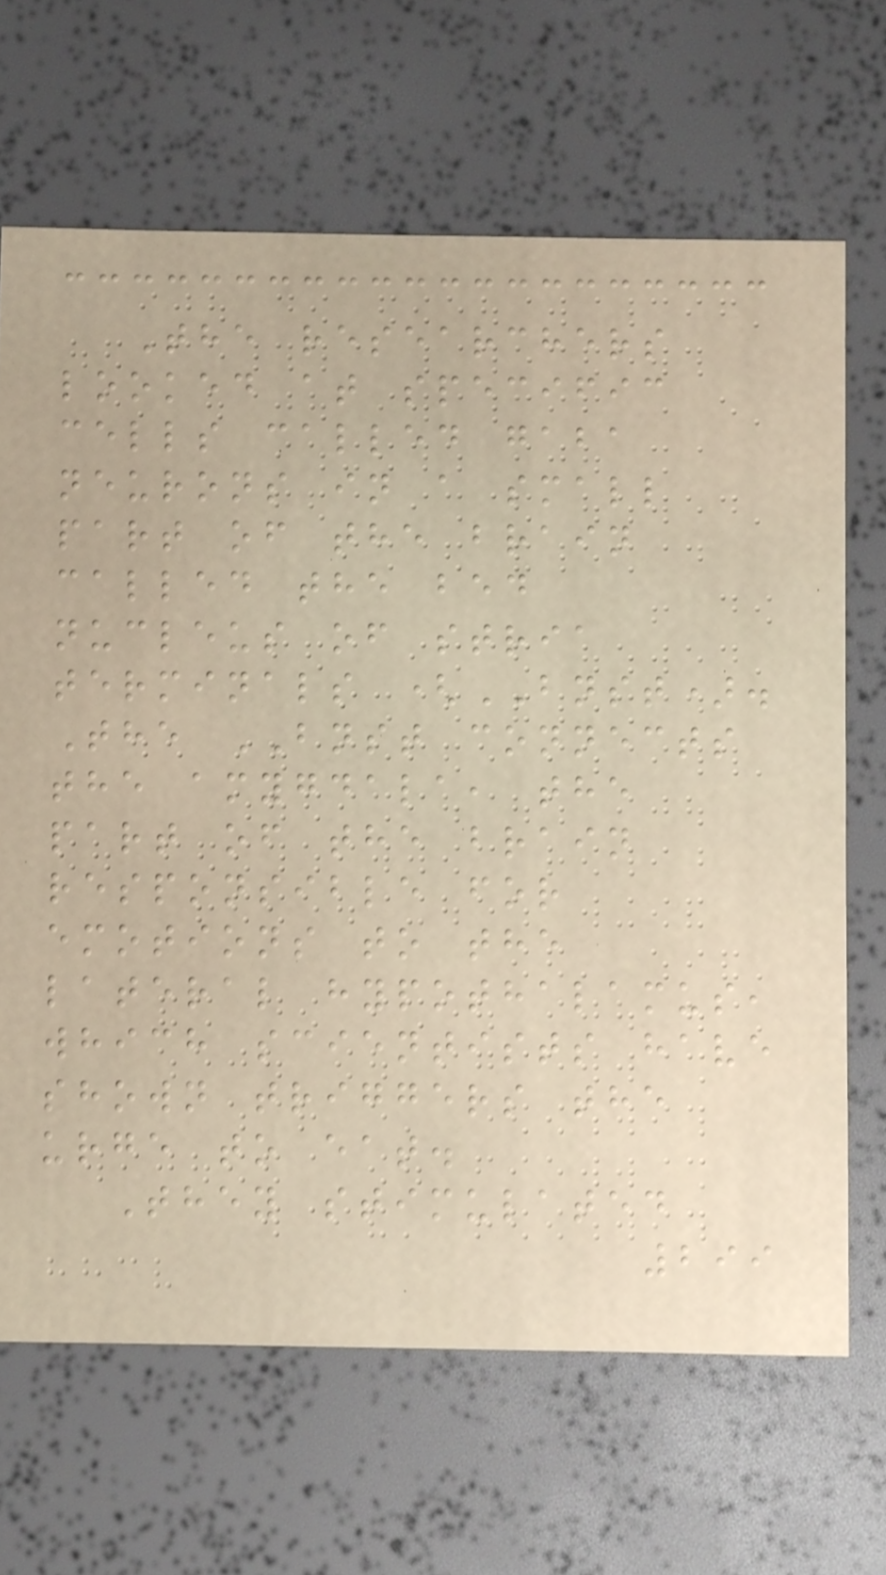The researchers
looked at specific
cells called gaba
neurons in a small
part of the brain
called the bed
nucleus of stria
terminals (BNST).
The BNST connects
the amygdala, the
part of the brain
responsible for
emotions to the
lateral hypothalamus,
which scientists have
shown triggers the
urge to eat.
They stimulated
299
